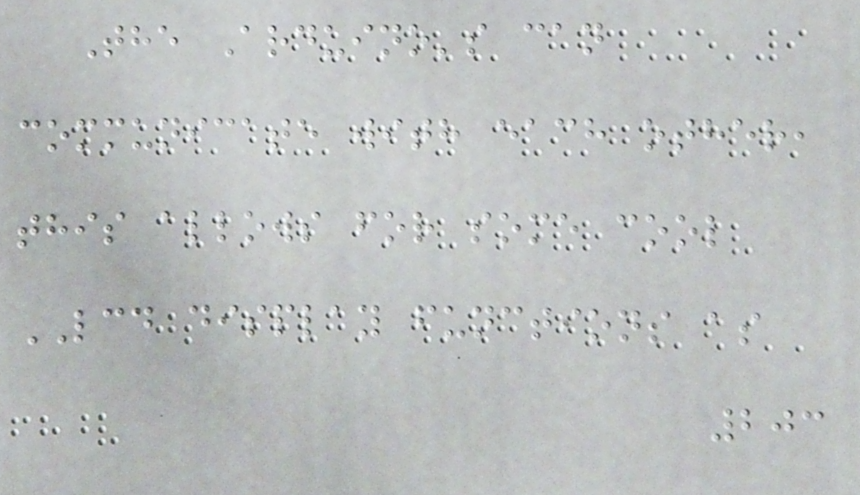The Arduino's can
communicate with each other,
this allows for some cool
LCD display functions as
203
